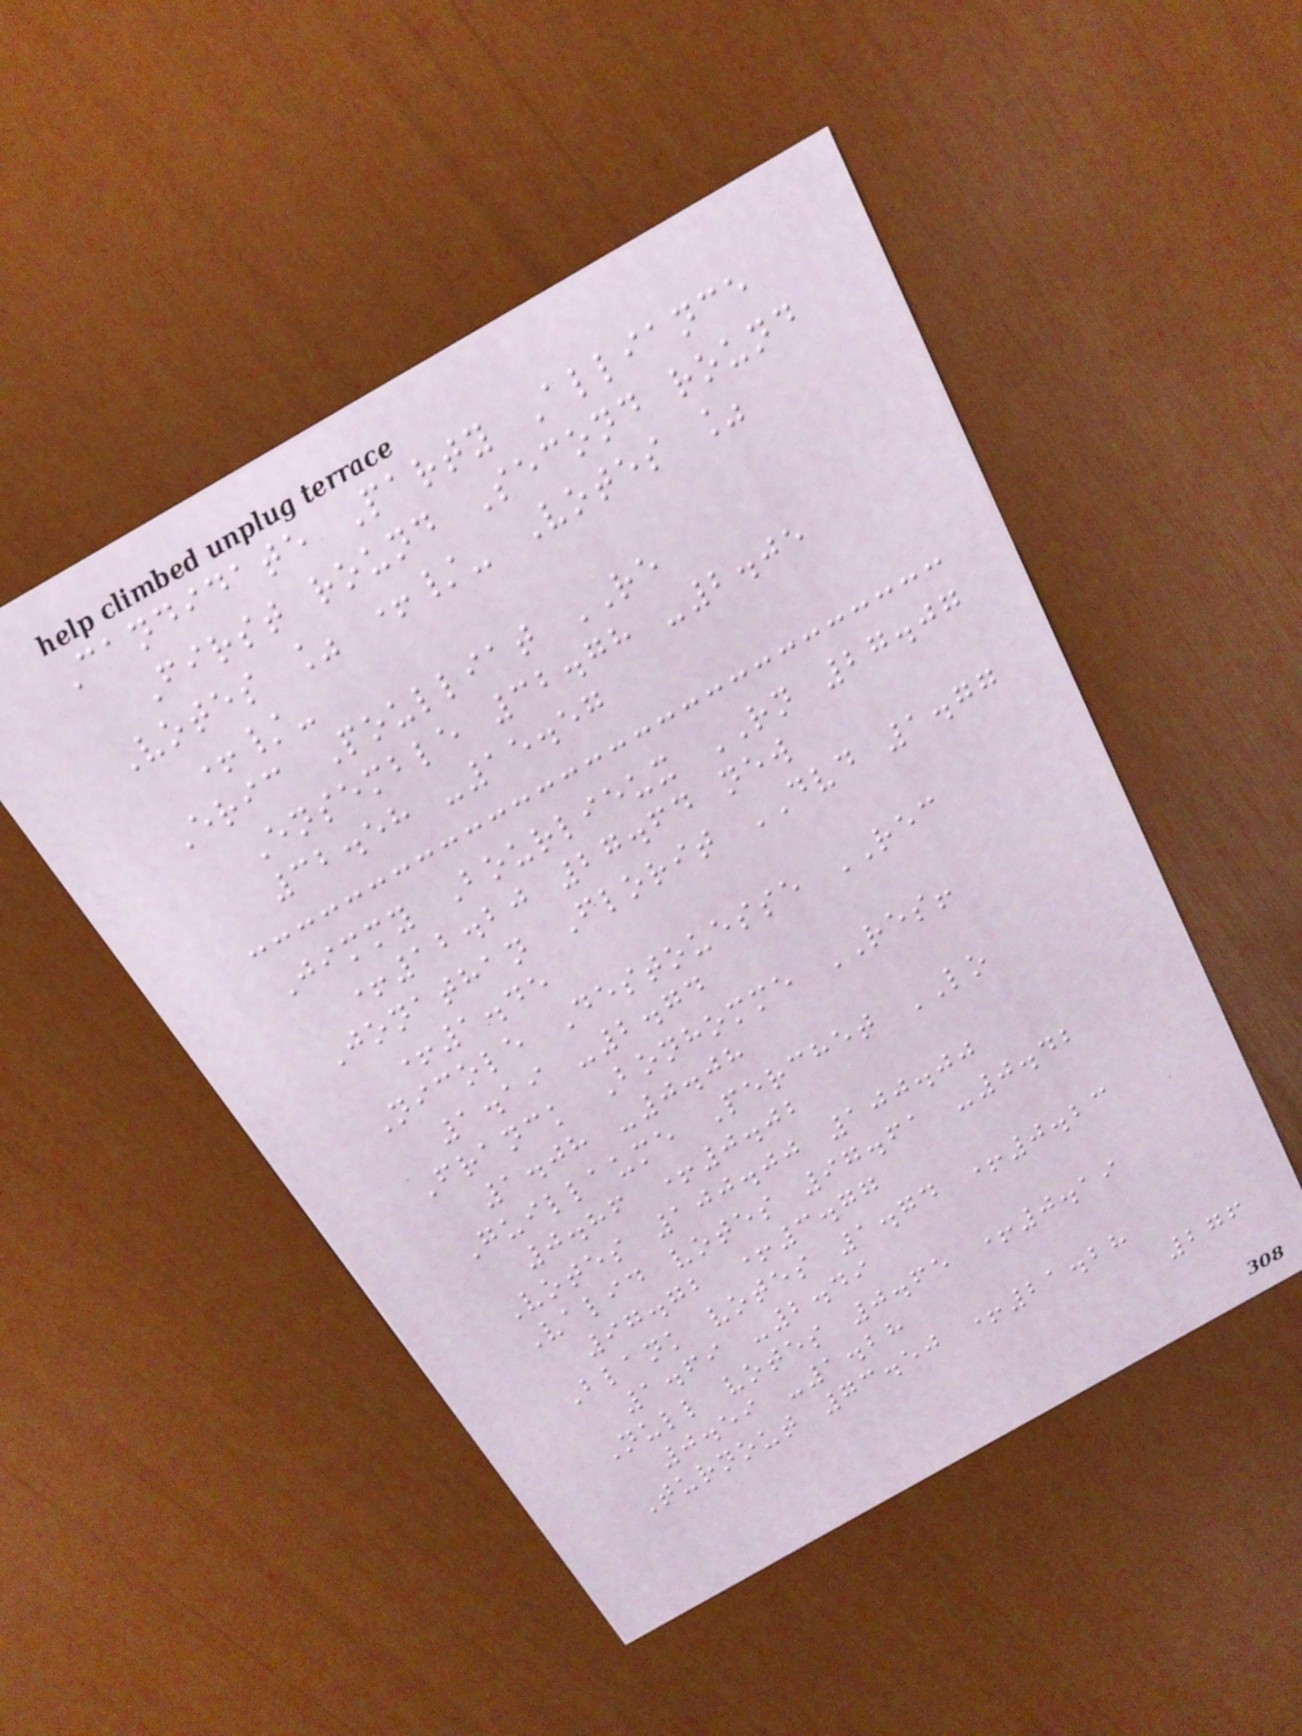Candidate Party Alliance
First round Second round
Votes % +/- Votes %
+/-
Eric Poulliat RE
Ensemble 32.78 -2.05
32.58 -15.57
Jimmy Bourlieux RN 27.07
+12.20 27.64 new
Jonathan Florit DVD 1.77
+1.45
Nicole Destouesse REC
1.19 -2.74
Franck Bonhomme RES!
1.08 -0.08
Guillaume Perchet LO
0.86 +0.02
Votes 100.00 100.00
Valid votes 97.61 -0.42
97.72 +3.77
Blank votes 1.74 +0.23
1.69 -2.49
Null votes 0.65 +0.19
0.59 -1.28
Turnout 73.50 +21.28
276
